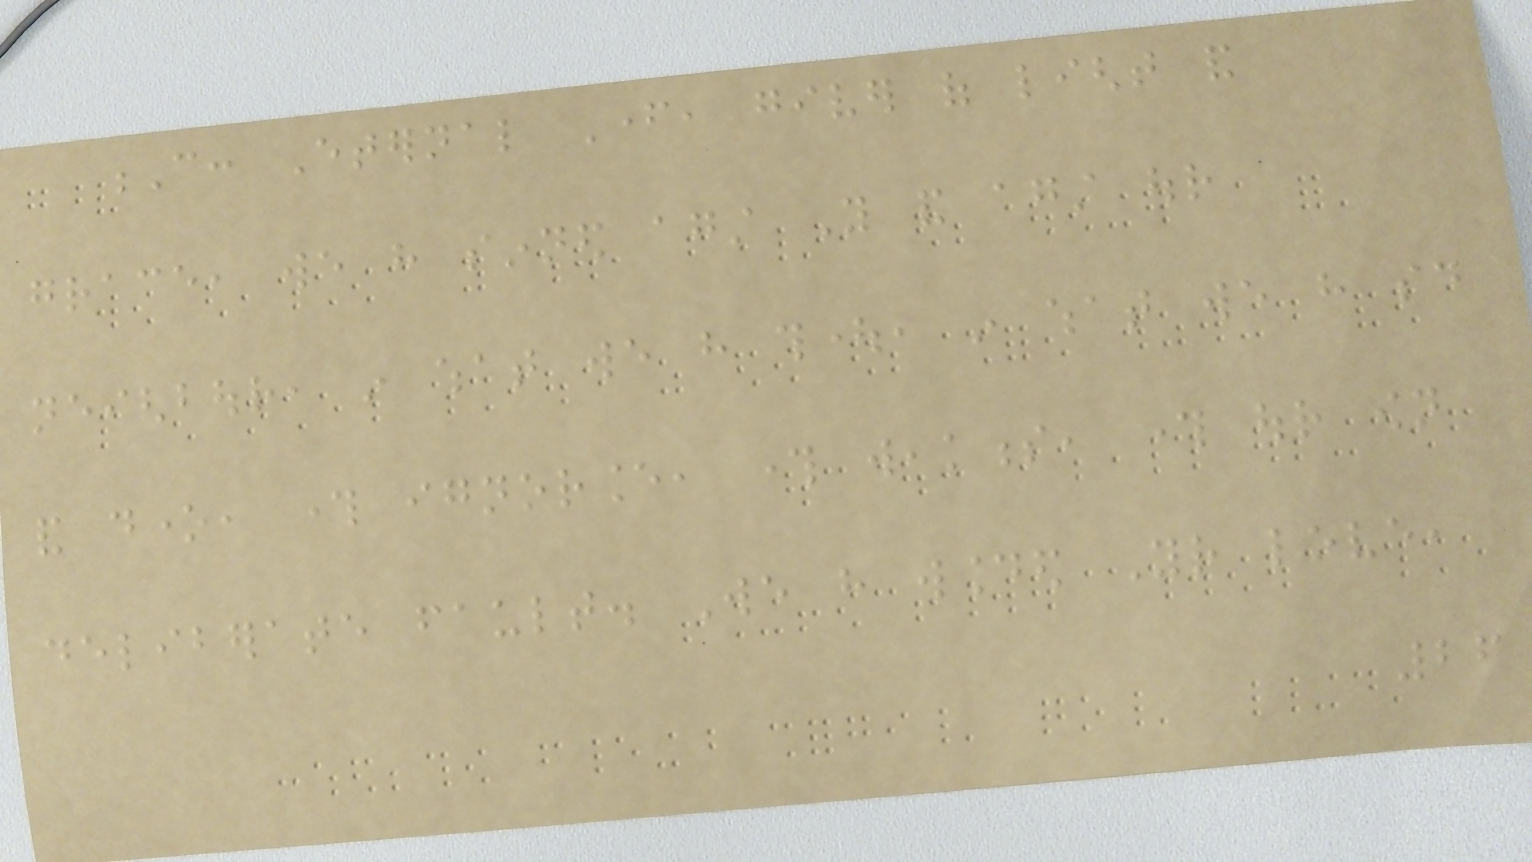C: Eternal Father, giver of light and
grace, we have sinned against You and against our
neighbour, in what we have thought, in what we have said
and done, through ignorance, through weakness, through our own
deliberate fault. We have wounded Your love,
26
